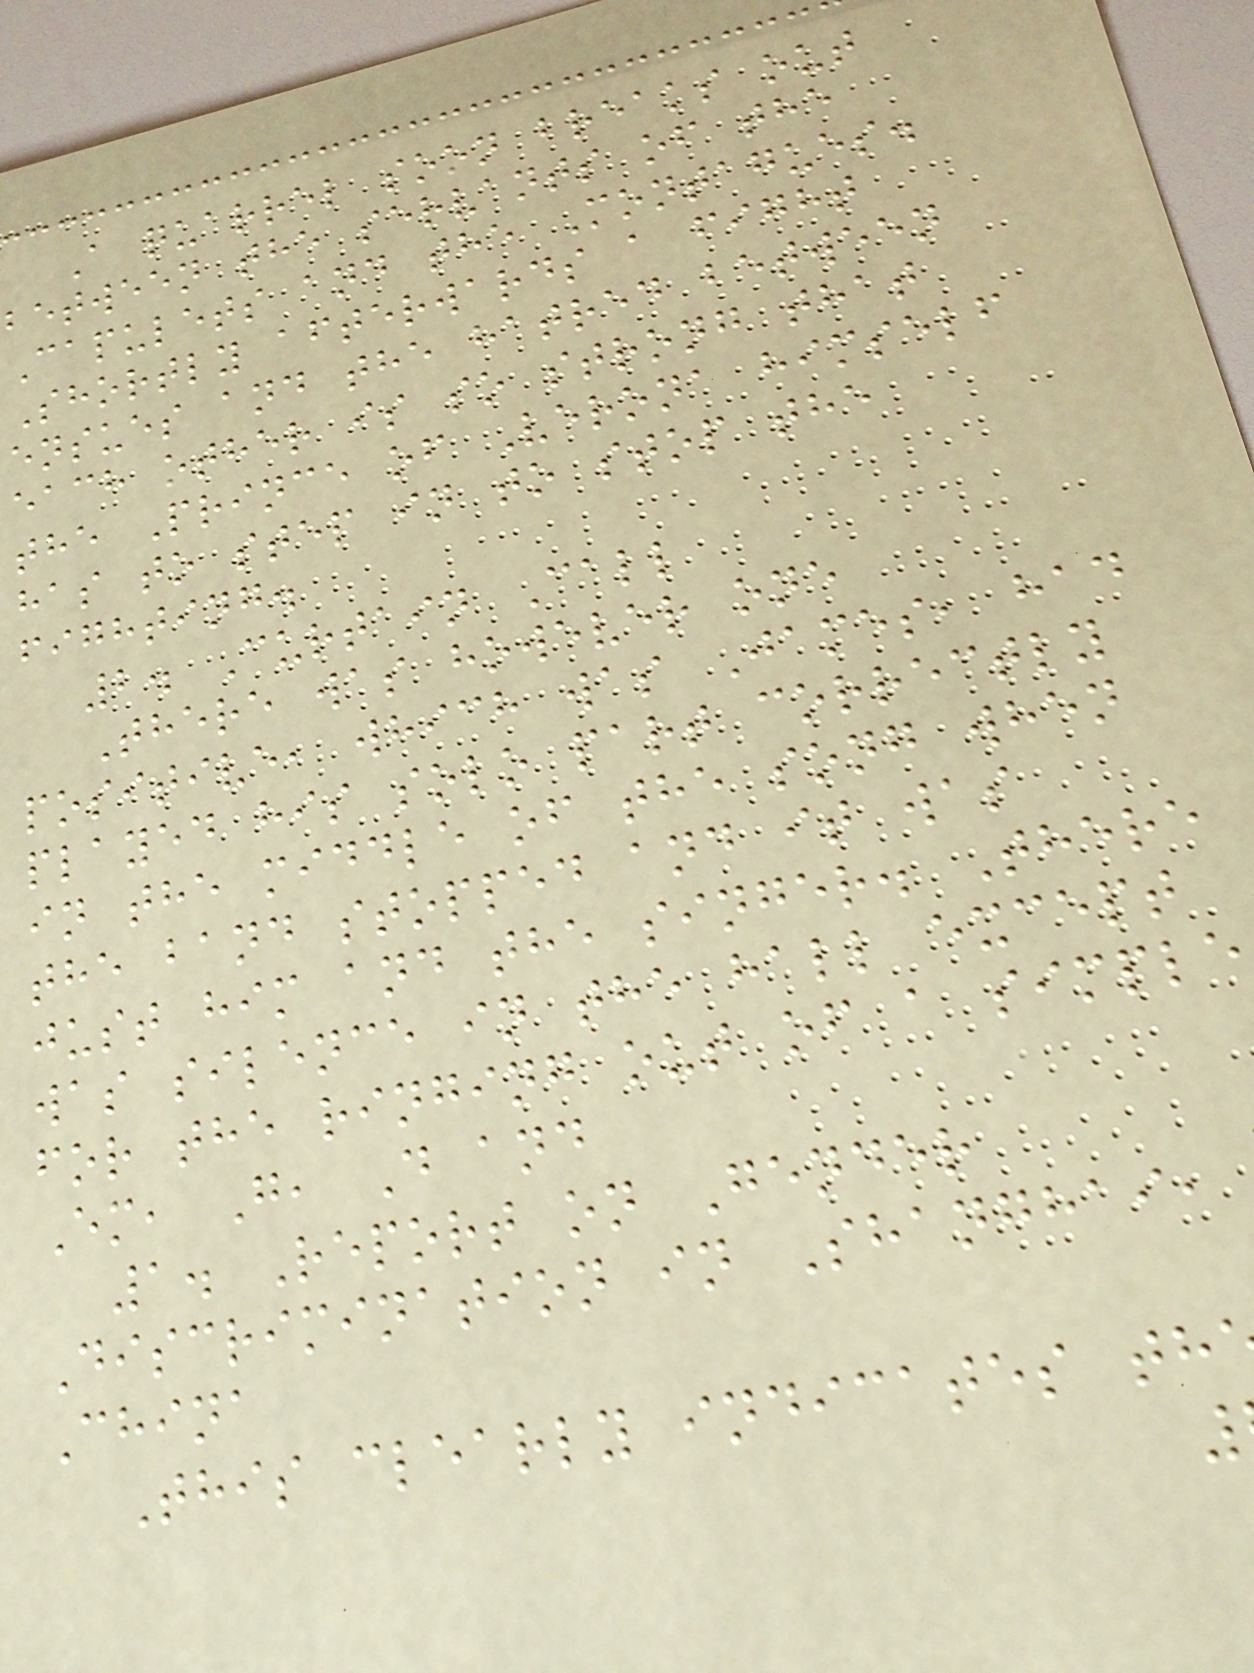A quarrel soon breaks out
between the servants of the
Capulets and the Montagues.
Shortly afterwards a fight
ensues and the hatred between
each other is so strong that
the Prince of Verona himself
has to step in to stop the
fighting.
2. Curtain Call
There was however one
positive, which was James, had
played his solo part correctly
in the middle of the song when
the band stopped and it was
just him and the singer. There
was silence in the hall except
for the ringing out of a simple
Em, G, D and
1. Report on Gender
Discrimination in Shanghai,
China
This clearly indicates th
